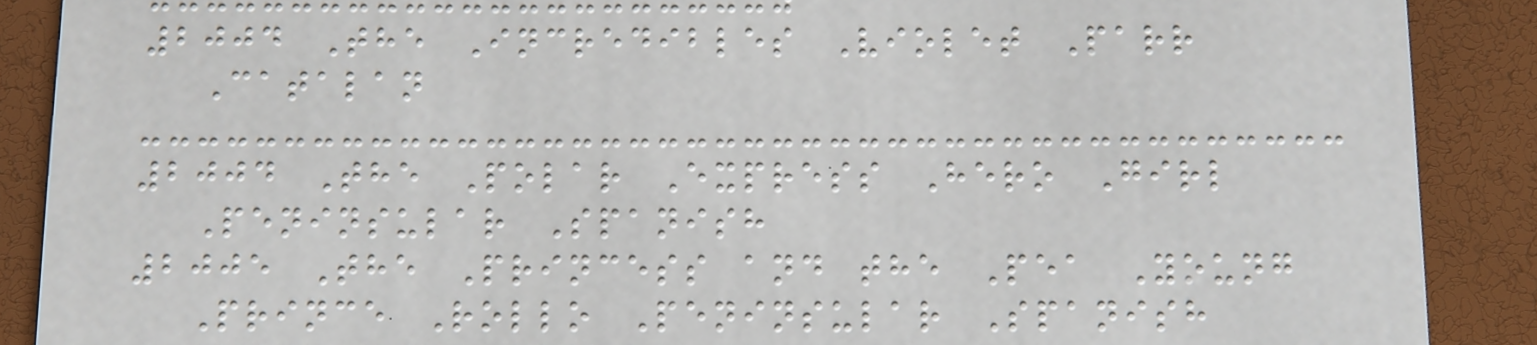2004 The Incredibles Violet Parr
Catalan
2004 The Polar Express Hero Girl
Peninsular Spanish
2005 The Princess and the Pea Young
Prince Rollo Peninsular Spanish
